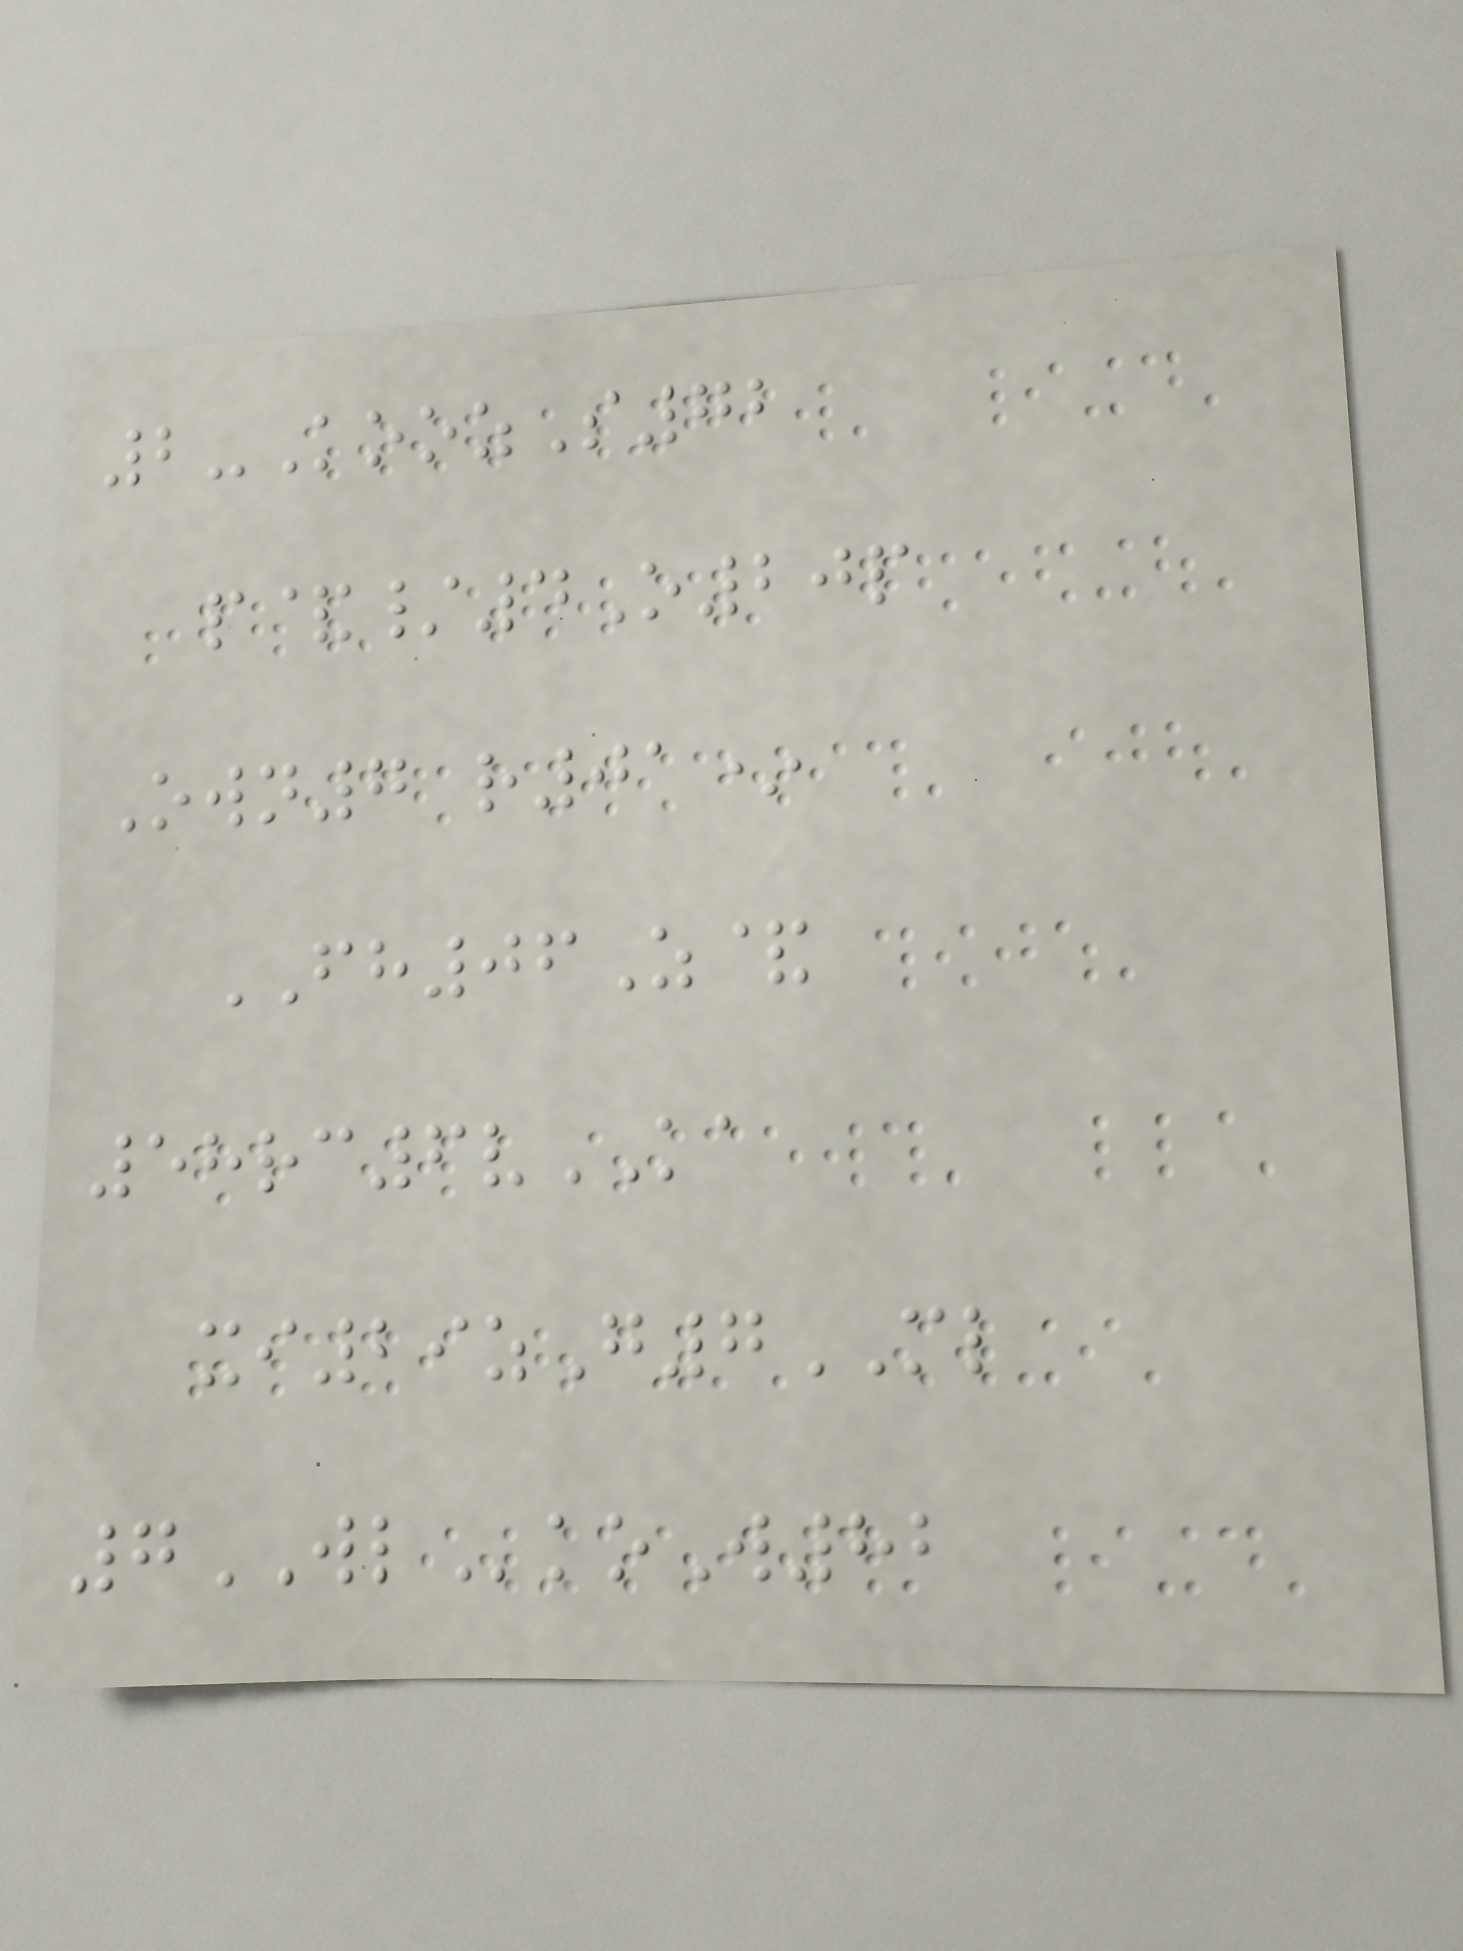2-KoozS72
p&/4O20p
Own7 r01*
FH06Z&
58rc6vKA
xi29zG7ML
7WLkoW82
